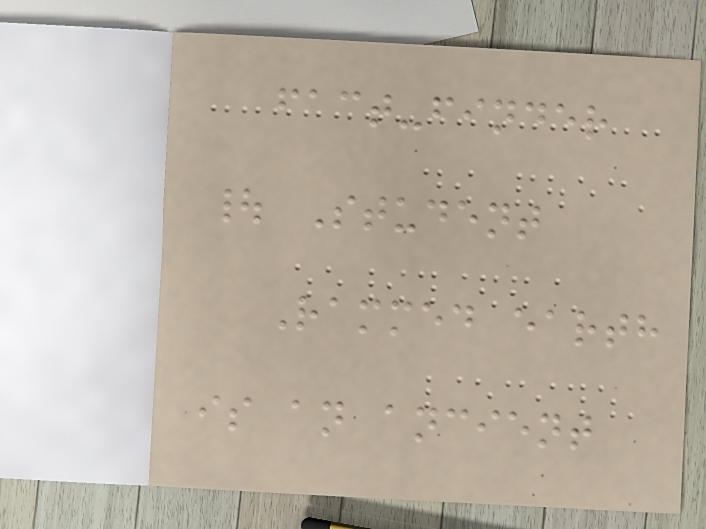fact-finder
| Student
Rammed earth
is an ancient
